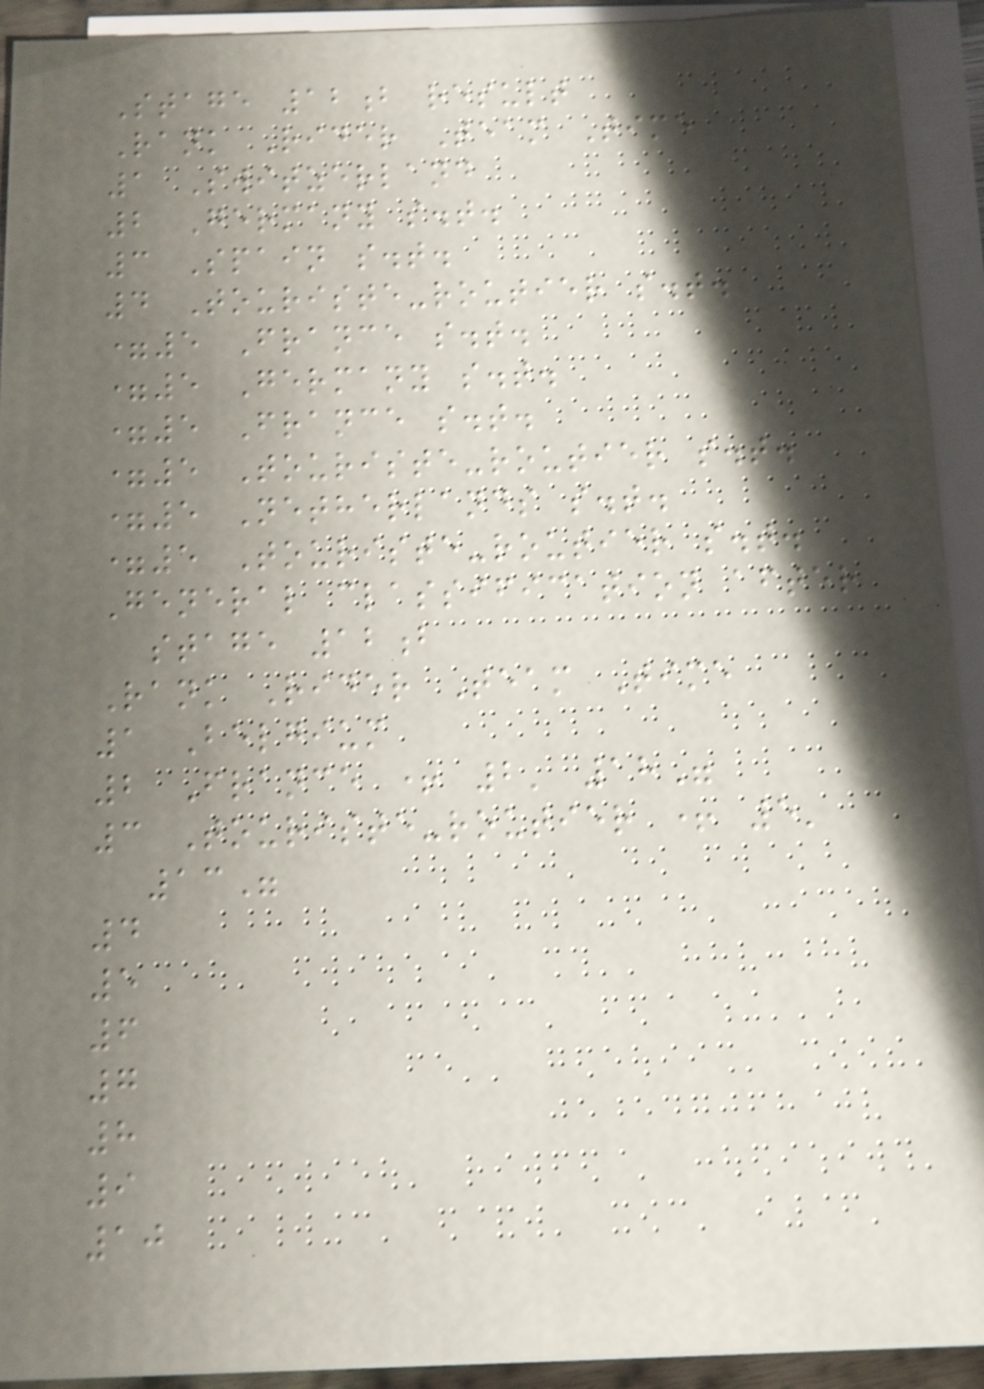Stage 12b result
Rank Rider Team Time
1 Switzerland
2 Germany s.t.
3 Spain s.t.
4 Touriste-routier s.t.
=5 France s.t.
=5 Germany s.t.
=5 France s.t.
=5 Touriste-routier s.t.
=5 Netherlands s.t.
=5 Touriste-routier s.t.
General classification after
stage 12b
Rank Rider Team Time
1 Belgium
2 France + 2' 18"
3 Touriste-routier + 5'
13"
4
5
6
7
8
9
10
